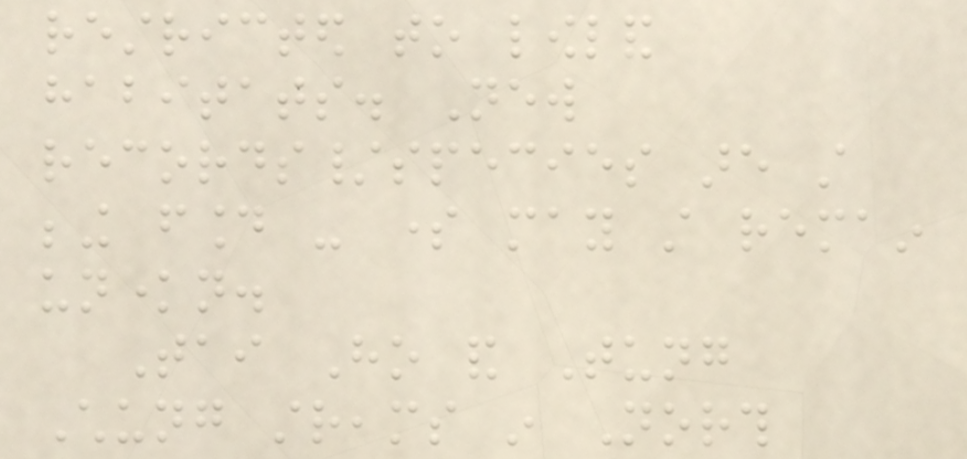restricted to lowland
habitats. New
records/species are still
being found - some may still remain
unknown.
Tai Ho and Tung
Chung streams in North
